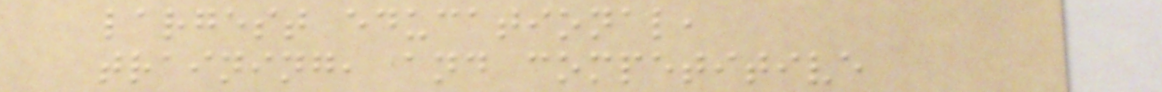largest educational,
training, and competitive
